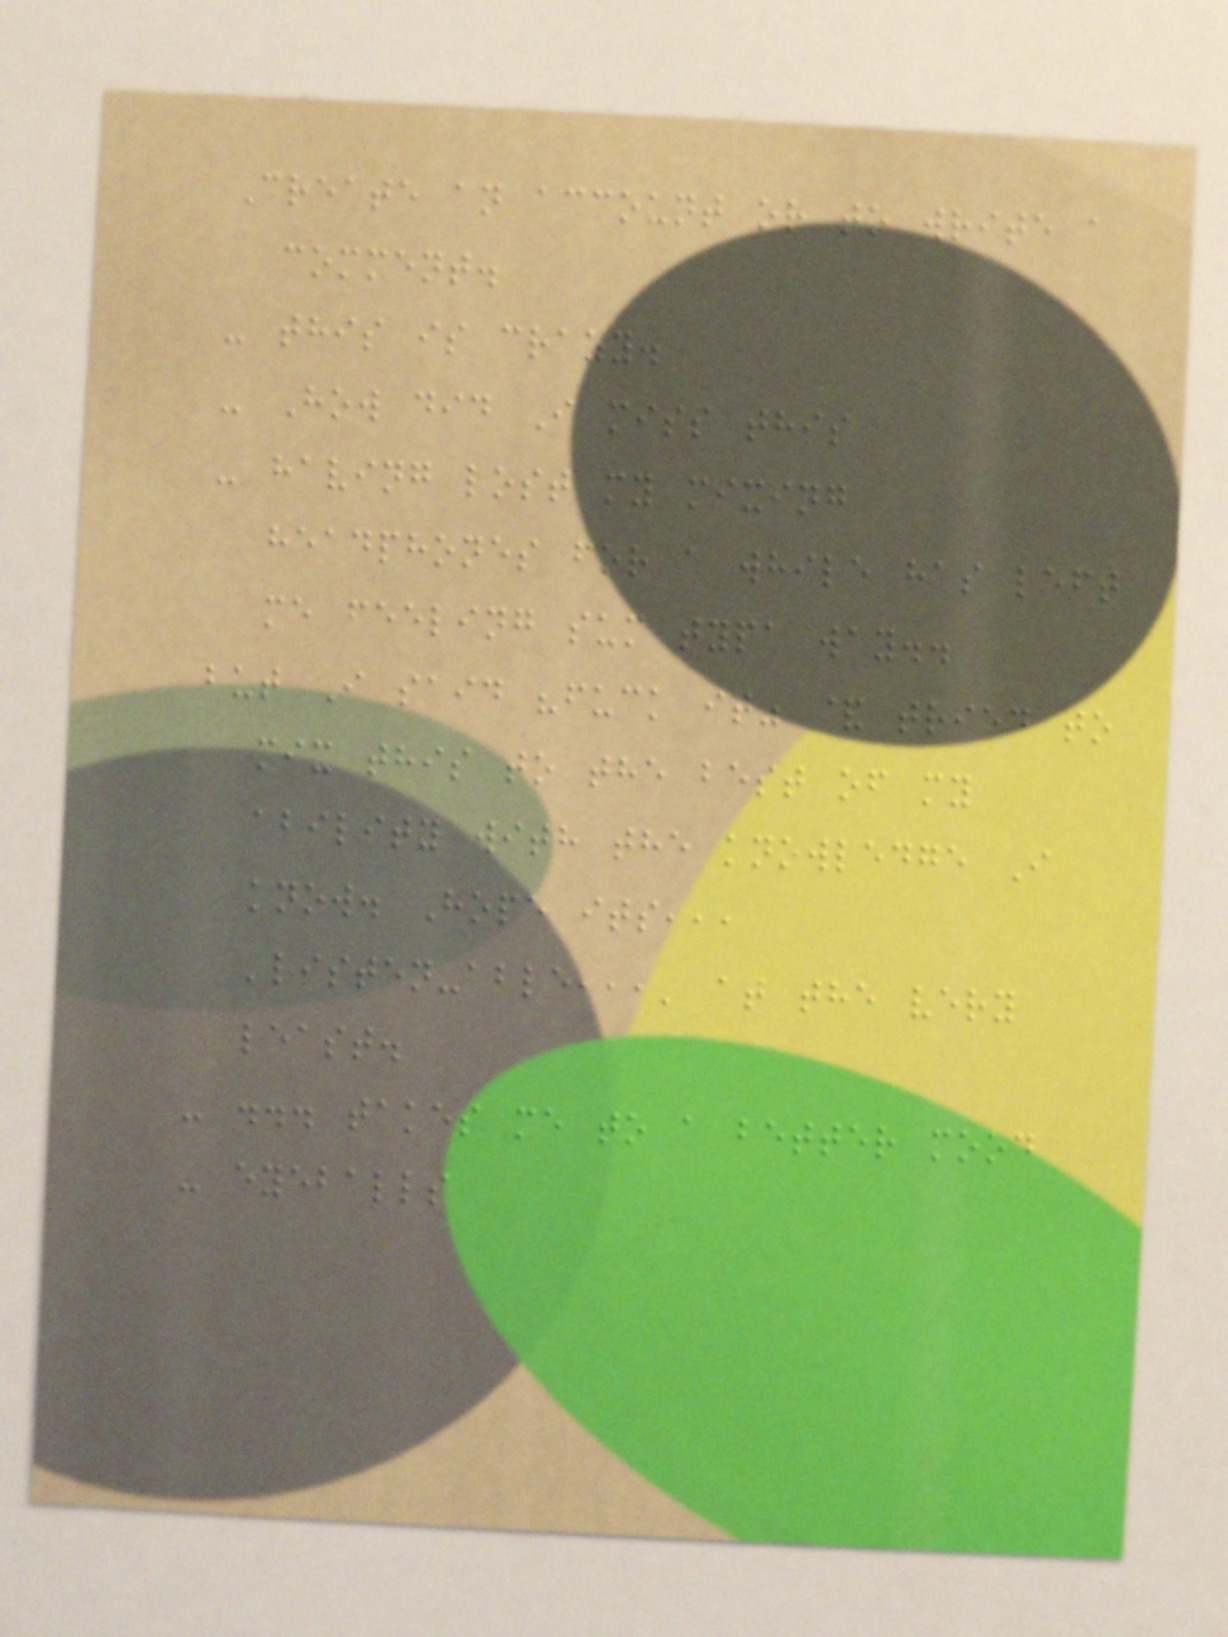Create an account or to write a
comment.
- this is crazy.
- How did I miss this
- having lost my mixing
headphones for a while has left
me feeling sum typa way..
but I said "fuck it" & tried to
mix this to the best of my
ability with the knowledge I
know. Hope its,,,
'listen-able,,,' at the very
least.
- ... takes me to a better mood
- eyeballs
